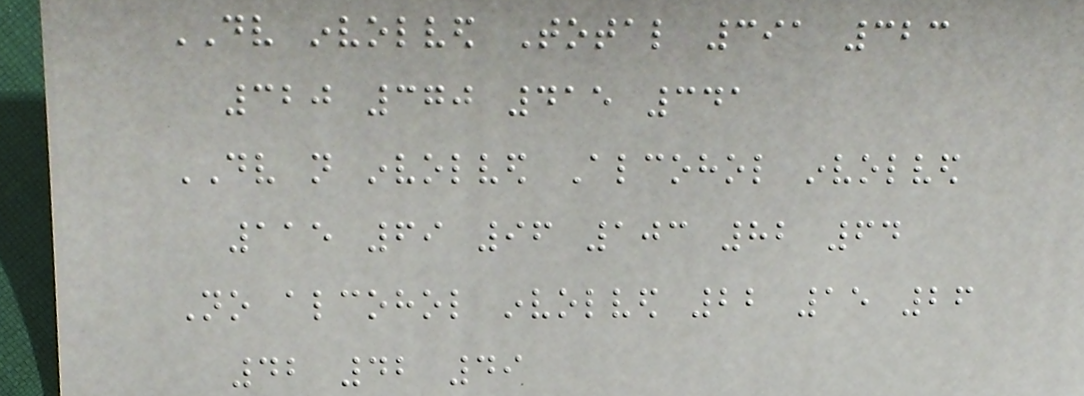DV involved Total 391 323
320 370 415 341
DV not involved Alcohol involved
115 69 96 103 82 64
No alcohol involved 22 15 26
42 42 49
